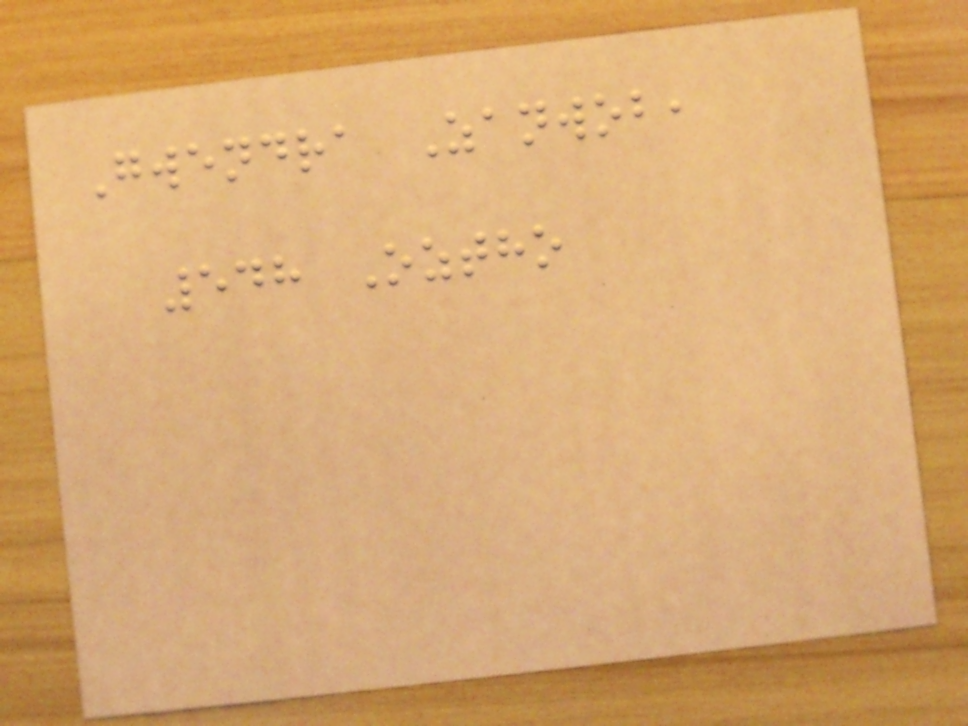Gwendra Zanwob,
548 Oztho
